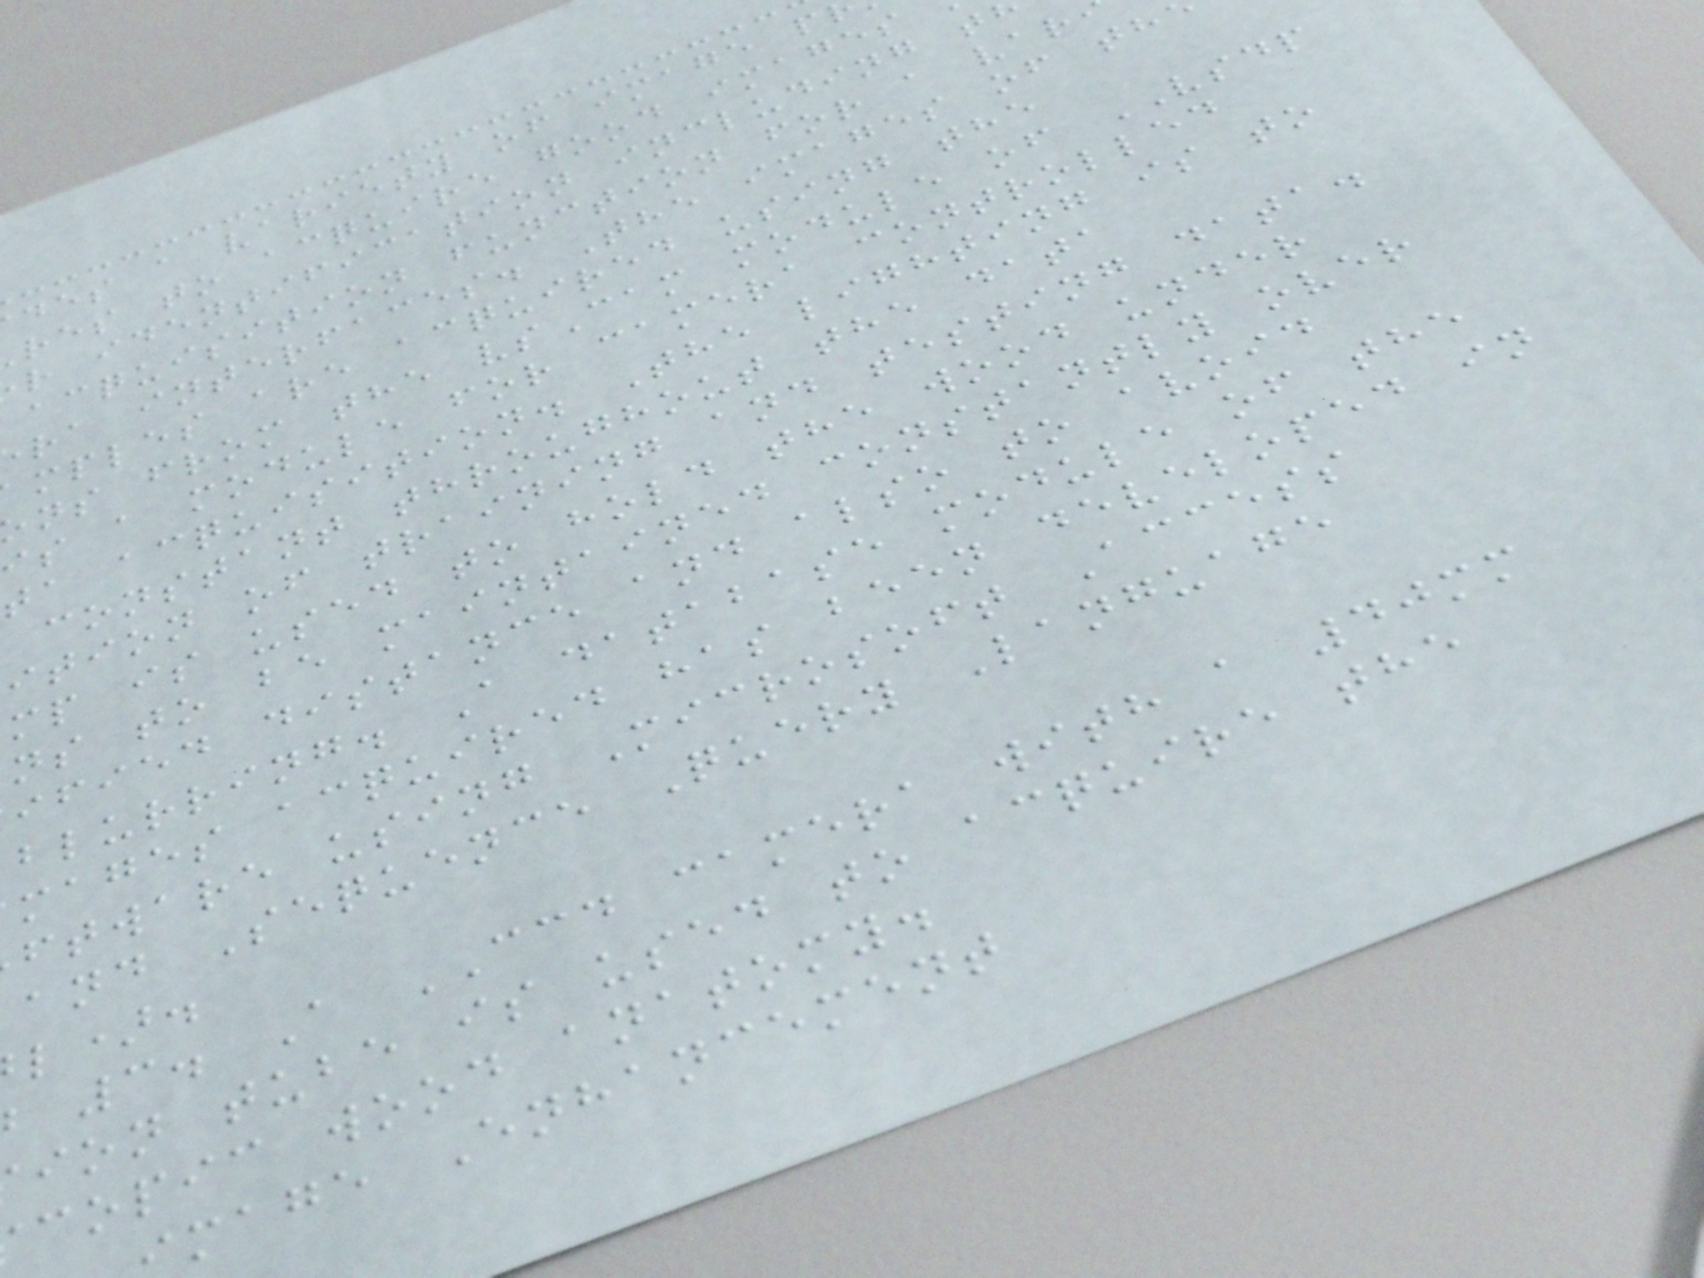des a variety of image p
res to acquire good images
r identification including t
acquisition function for a var
ra interfaces. The images of th
mples are acquired using the
ns from the vsCam module of VSDP
is a module for camera controlled
ta acquisition. The lighting is to
constant throughout the data
ition of training and testing data.
mp is used to hold the wood under
ns to be maintained constantly over
ified distance and also to avoid
blurring. A database module of the
mages acquired has been developed in
ftware using Microsoft Access
and Sequence Query Language
l).
3. A CCD camera with a 40mm
ion tube is used to acquire the
copic wood anatomy.
mage Enhancement
